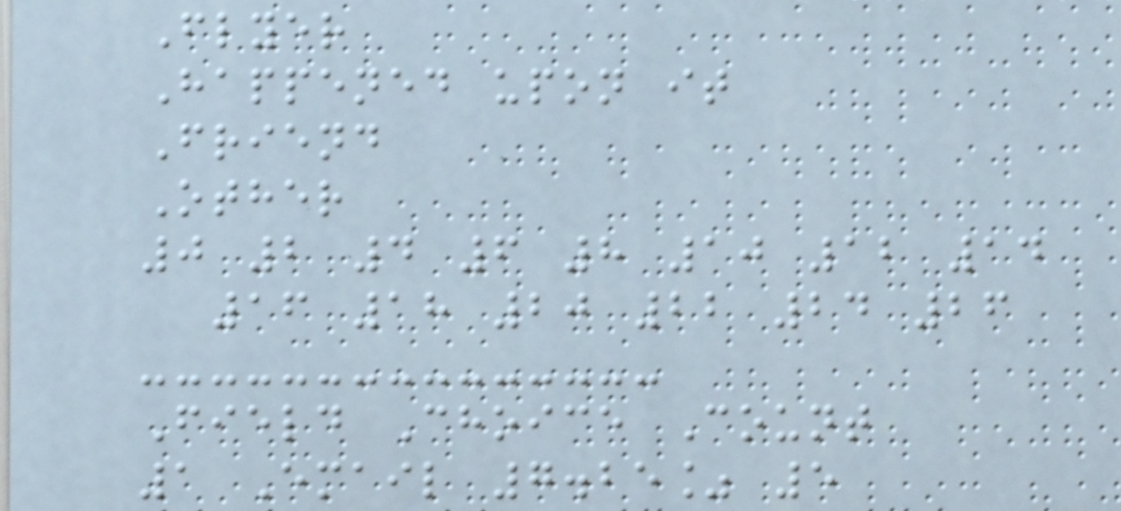Flyer
Happened upon it
Friend
Other
0 2 4 6 8 10 12 14
16 18 20 22 24 26
Field Choice Count
1 Email 7.25% 5
